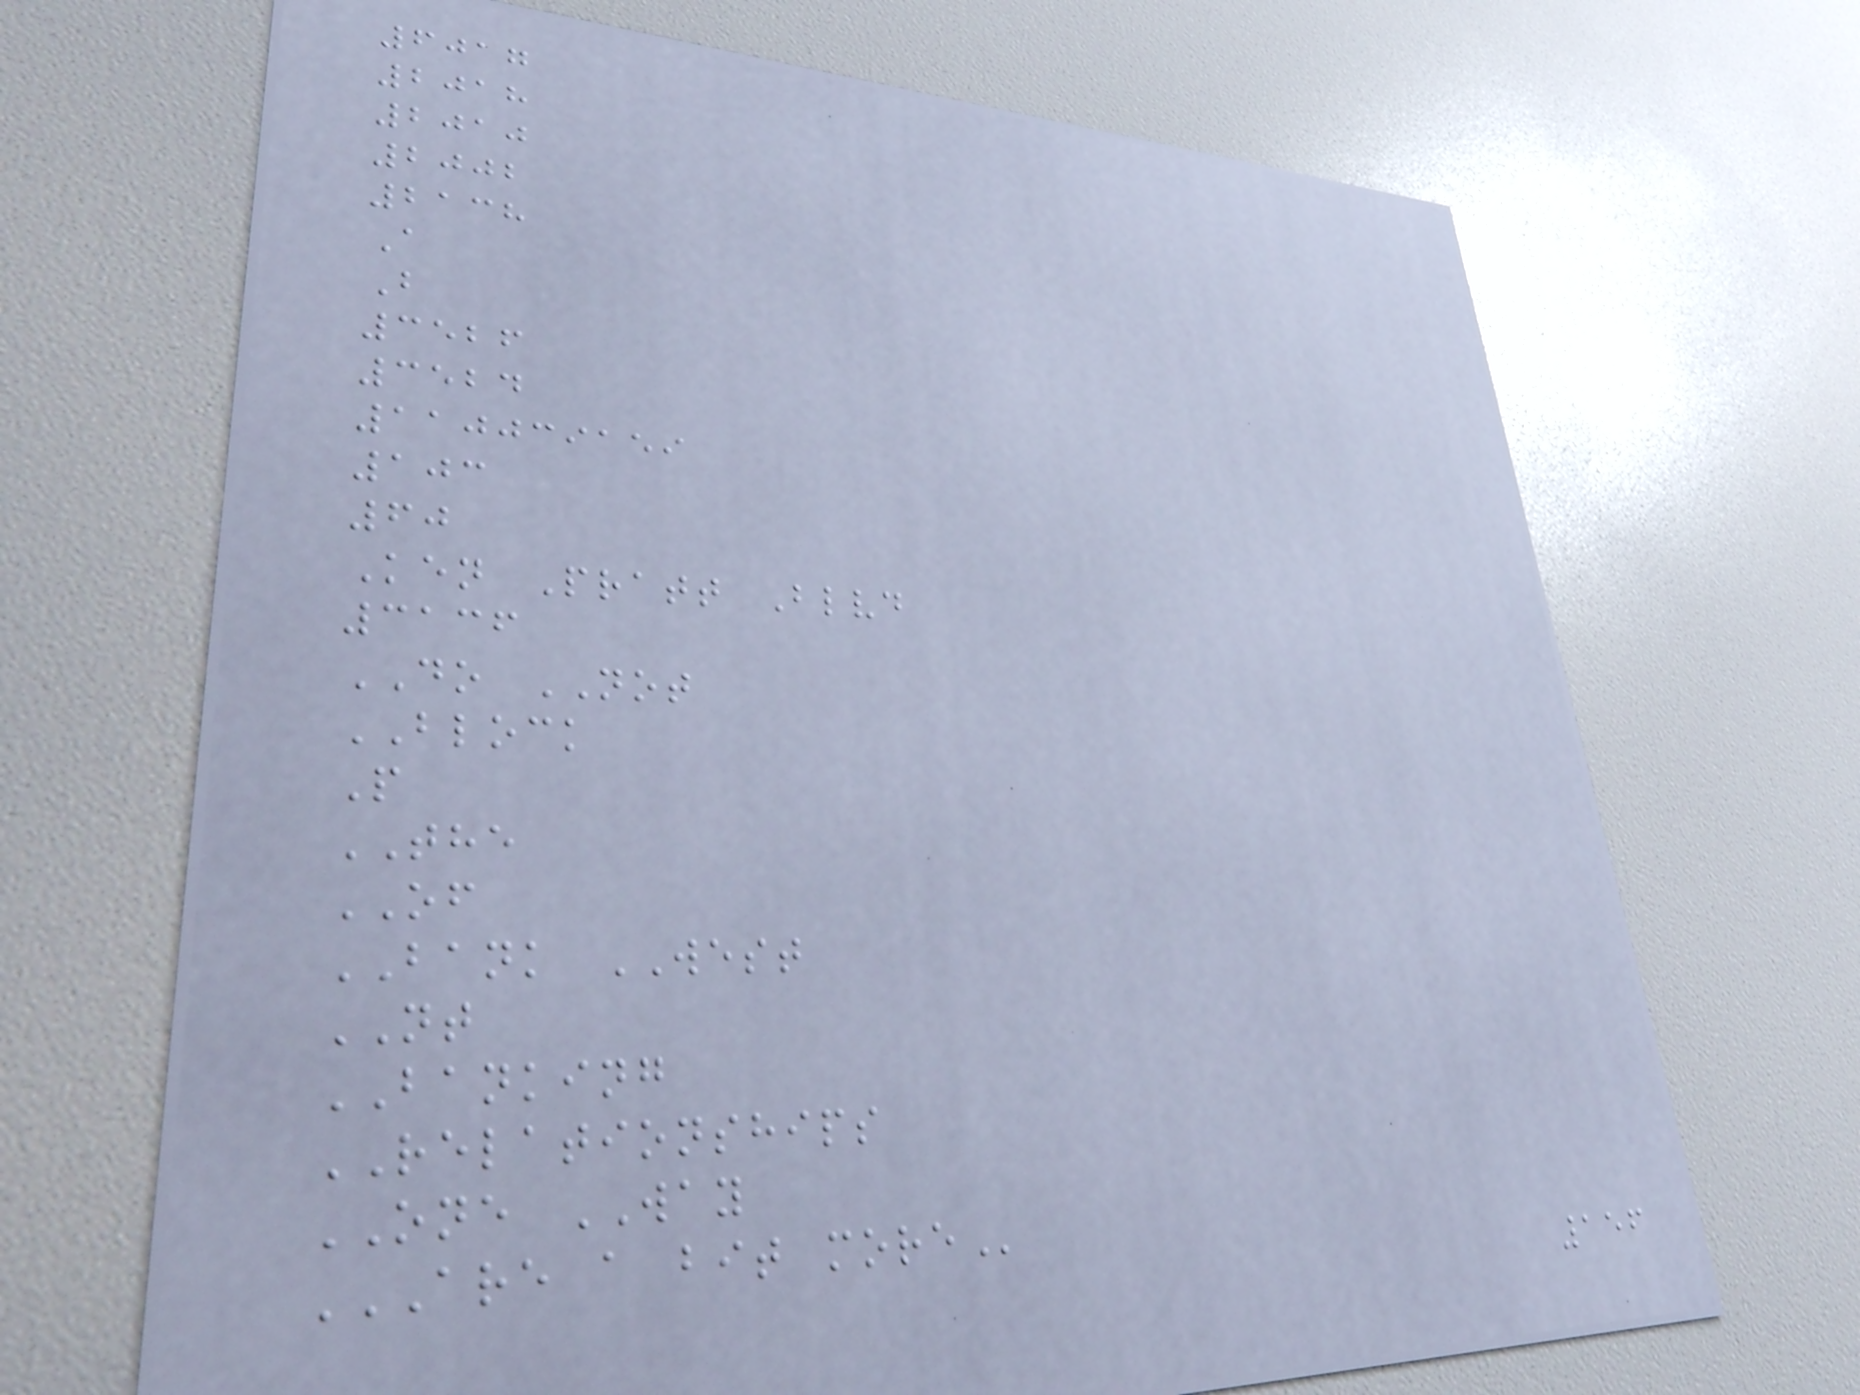6017
2018
2010
2002
2138
A
B
3526
3524
110039159
103
60
Ken Pratt Blvd
3136
DO NOT
BLOCK
P
THE
OF
BANK WEST
NT
BANKING
RELATIONSHIPS
ONE WAY
ARE A BIT MORE
156
